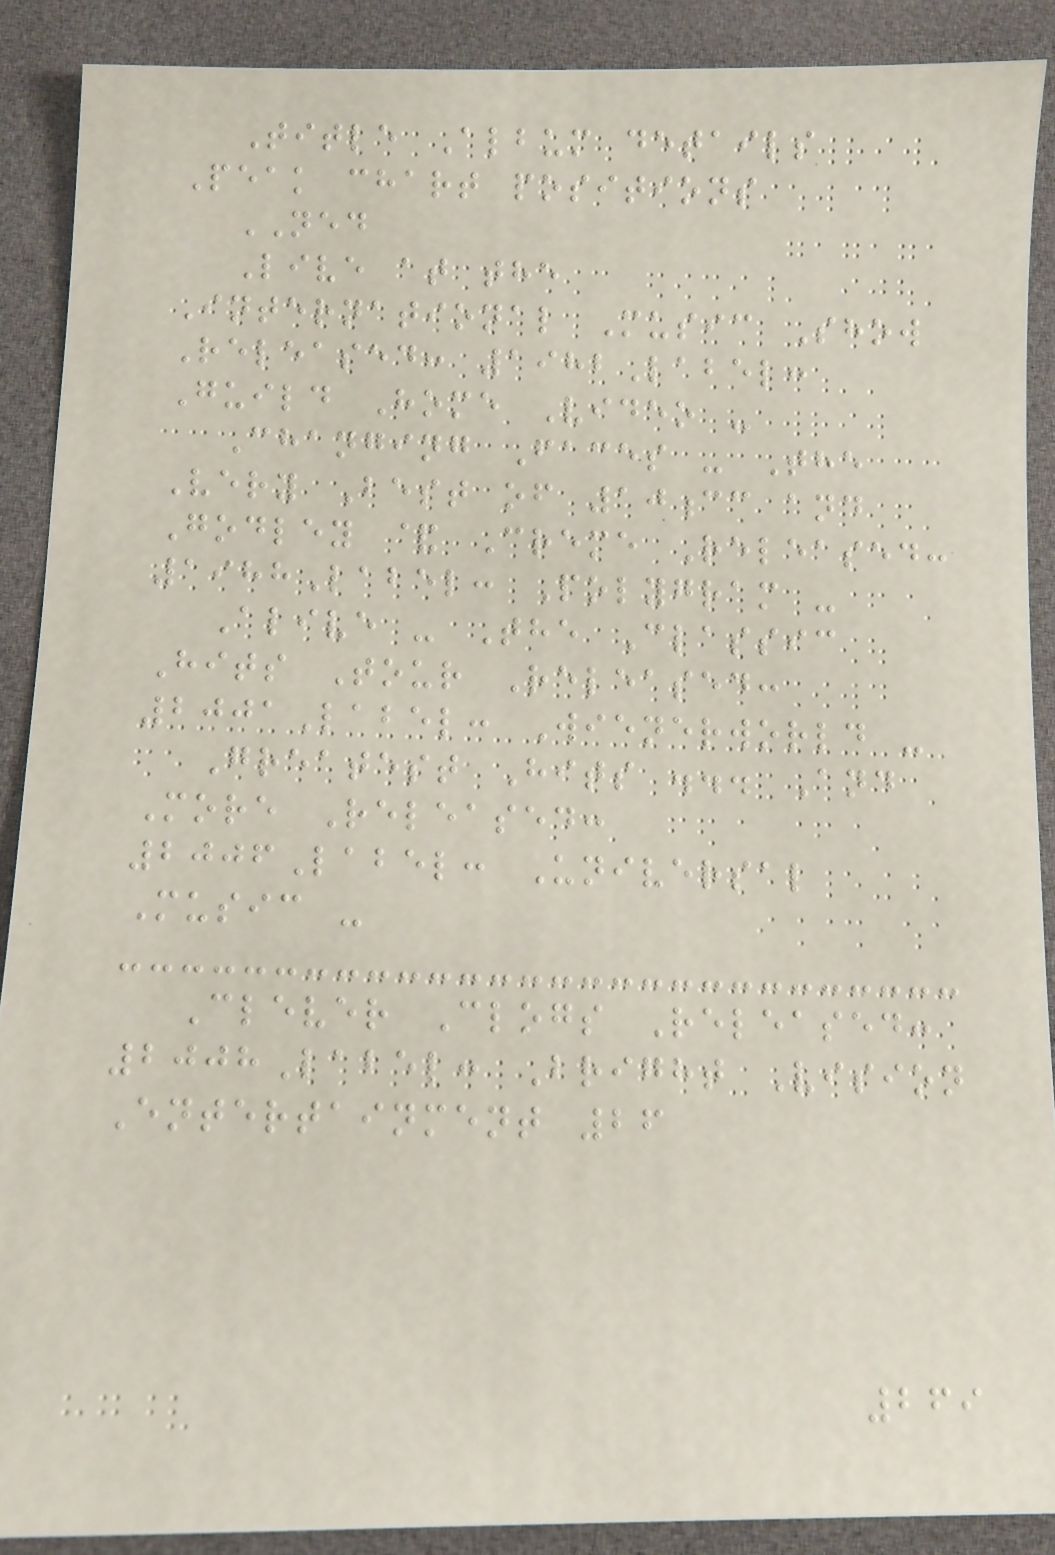Title Album details
Peak chart positions
NED
Live at the
International Music Show
Released: 1982Label:
Guild Home Video -
Changing Faces - The
Very Best of 10cc and
Godley & Creme Released:
1988Label: Polygram -
Alive - The Classic
Hits Tour Released:
2001Label: Wienerworld -
Greatest Hits ... And
More Released:
2006Label: Universal
Music -
Clever Clogs Released:
2008Label: Bright Vision
Entertainment 26
269
